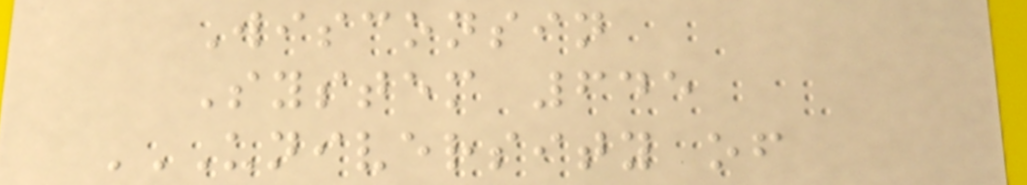Wisconsin
System 645
UNIVERSITY OF
